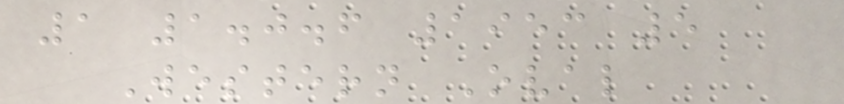1 1.0.6 1953 5
Western Oval
